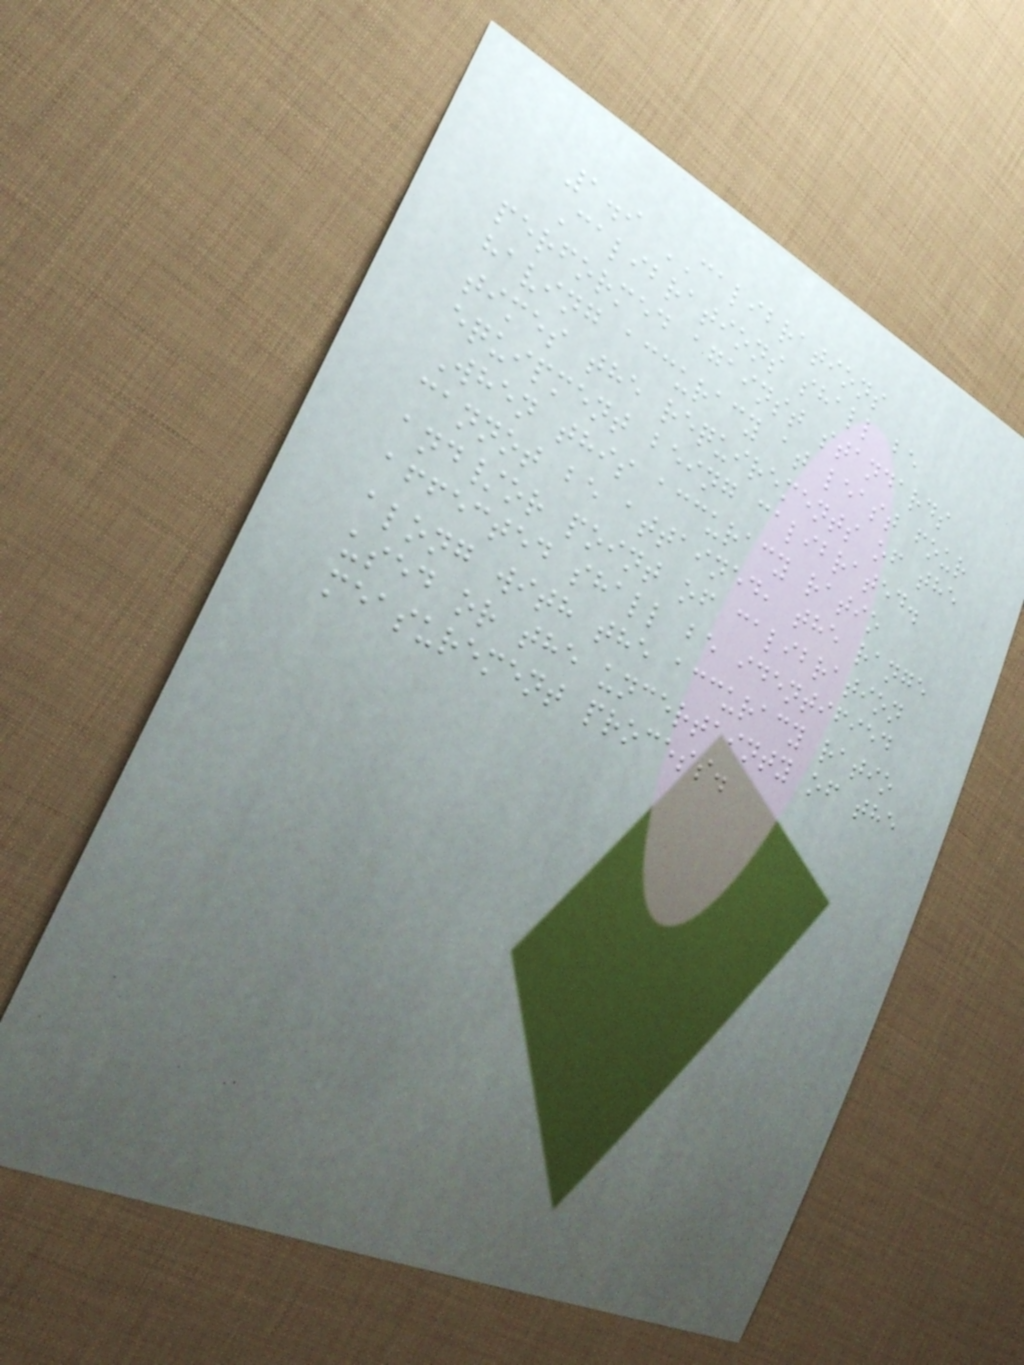1.9 CALIBRATIONS
Calibrations shall be
performed against standards
having accuracy at least four
times the requirements of the
equipment being calibrated.
When this accuracy ratio
cannot be attained, the range
and/or point of calibration
affected shall be identified
along with the accuracy ratio
used or the uncertainty of the
measurement process.
